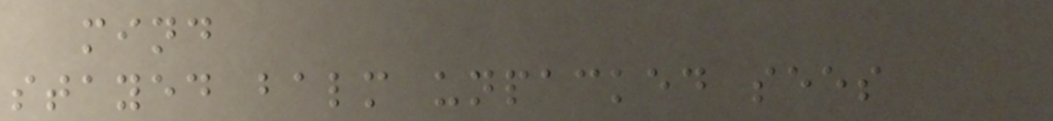mind
stayed balm unpacked sees
